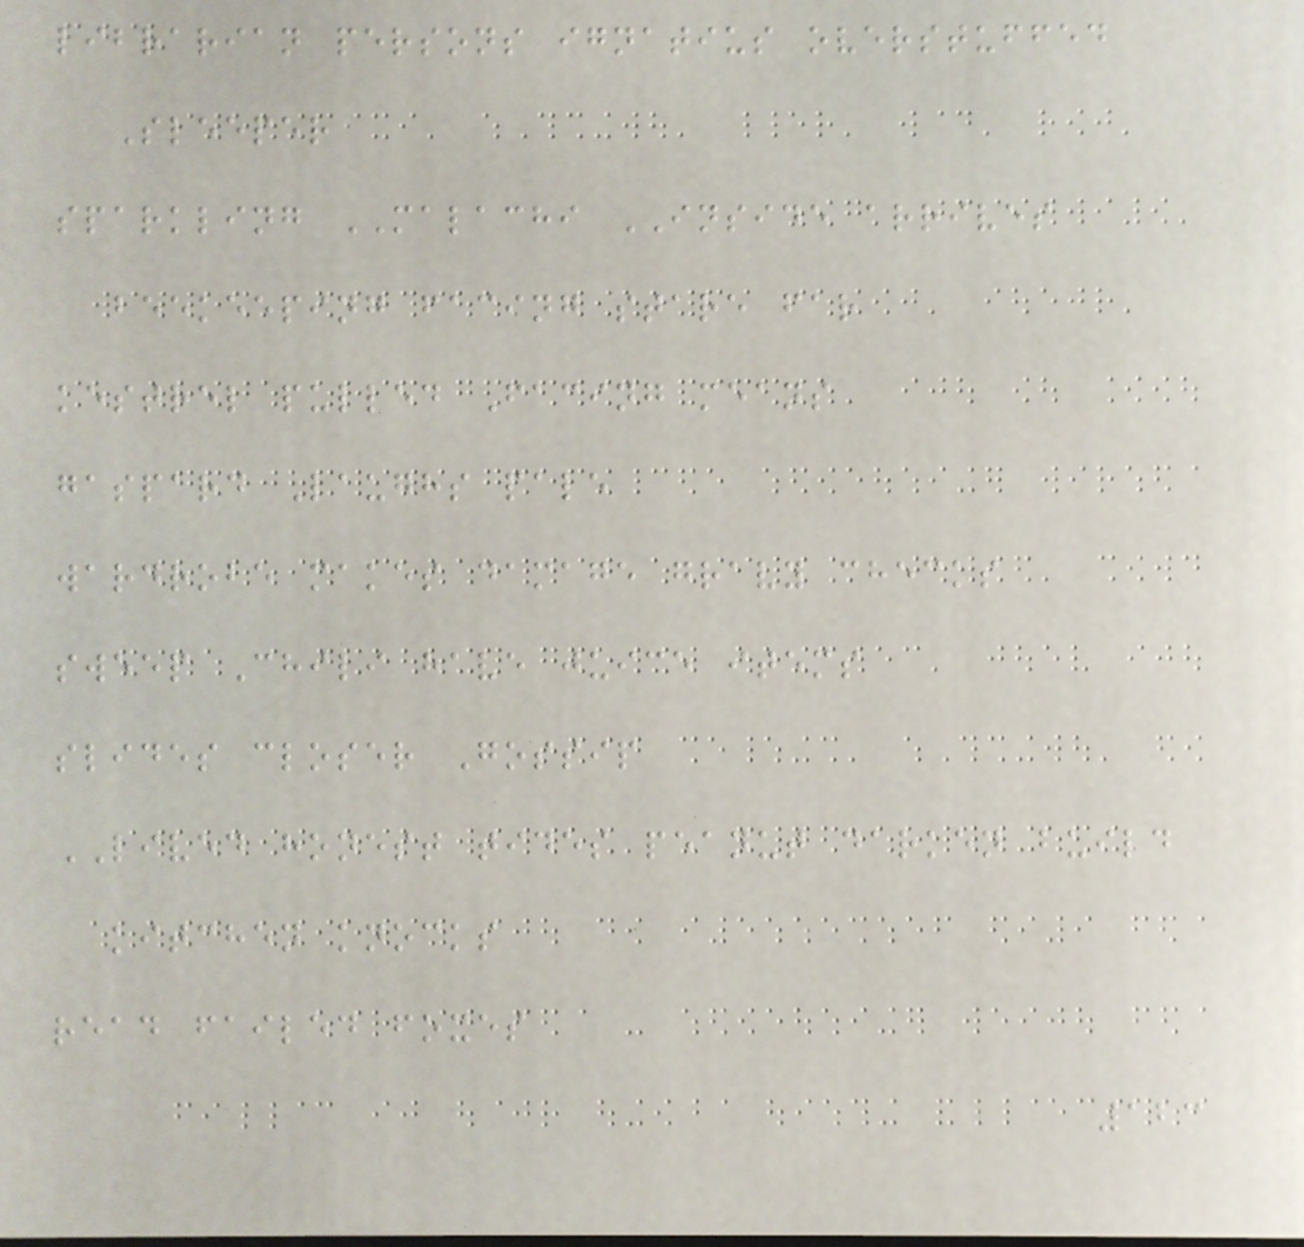librarian persons ignatius overstuffed
Sleeper
sparkling MALACHI INSIDE arrives
beekeeping facing stare far
kestrel pulled Facing means
gaspard Laughs pale
wardrobe makes damage gravy checks
sweep Chili have juice items
slides closer Gossip
LIVED honest tides peanut darken build
kitchen knocks
read failed foxes
123
